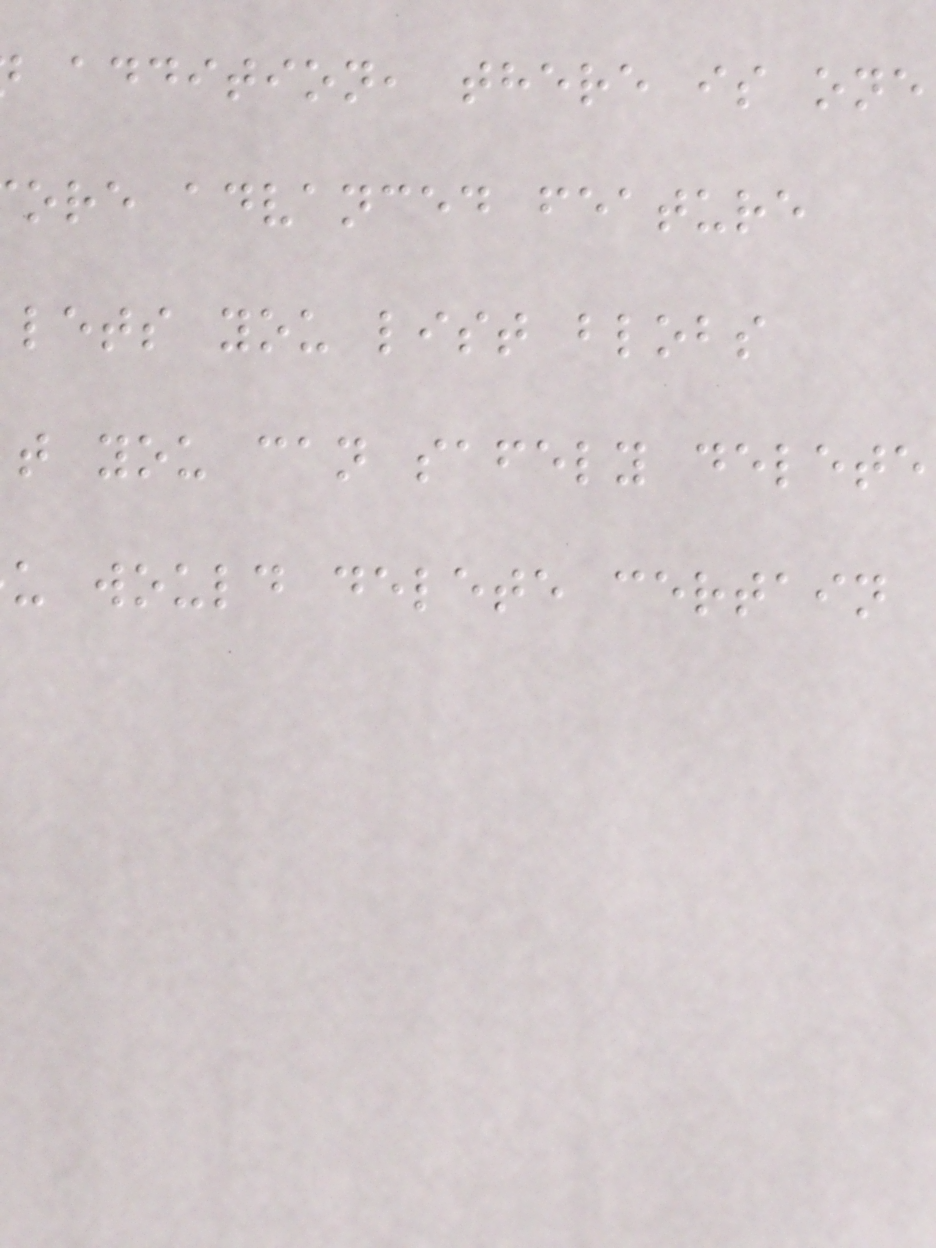addition, there is one
ore advanced feature
lets you list blobs
t you can safely delete
u would delete certain
